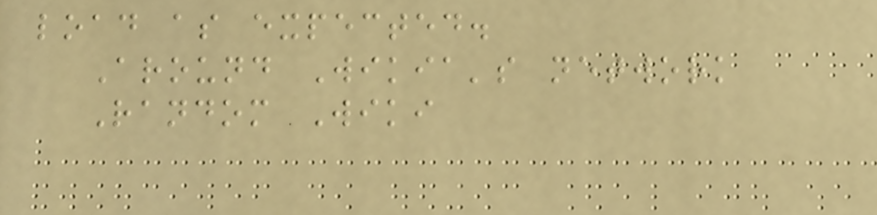load as expected.
Around Wikia's network
Random Wiki
